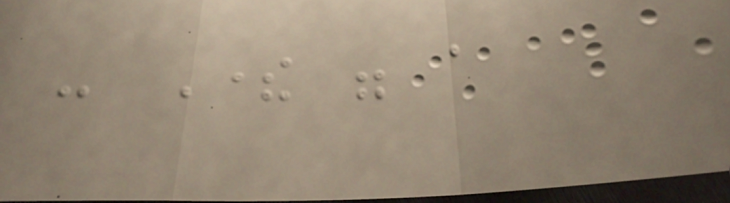- There were a
